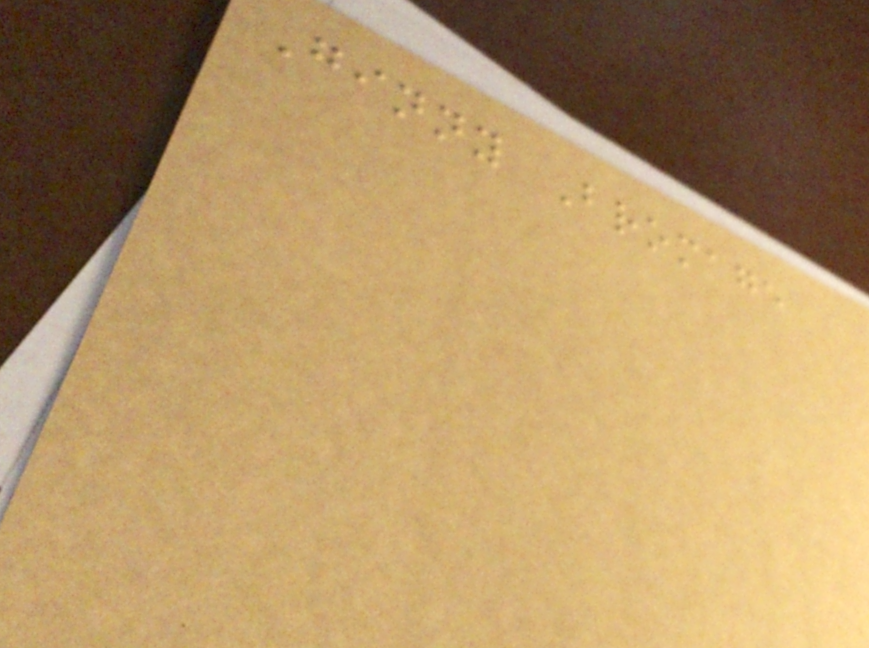Ginny Bromage
